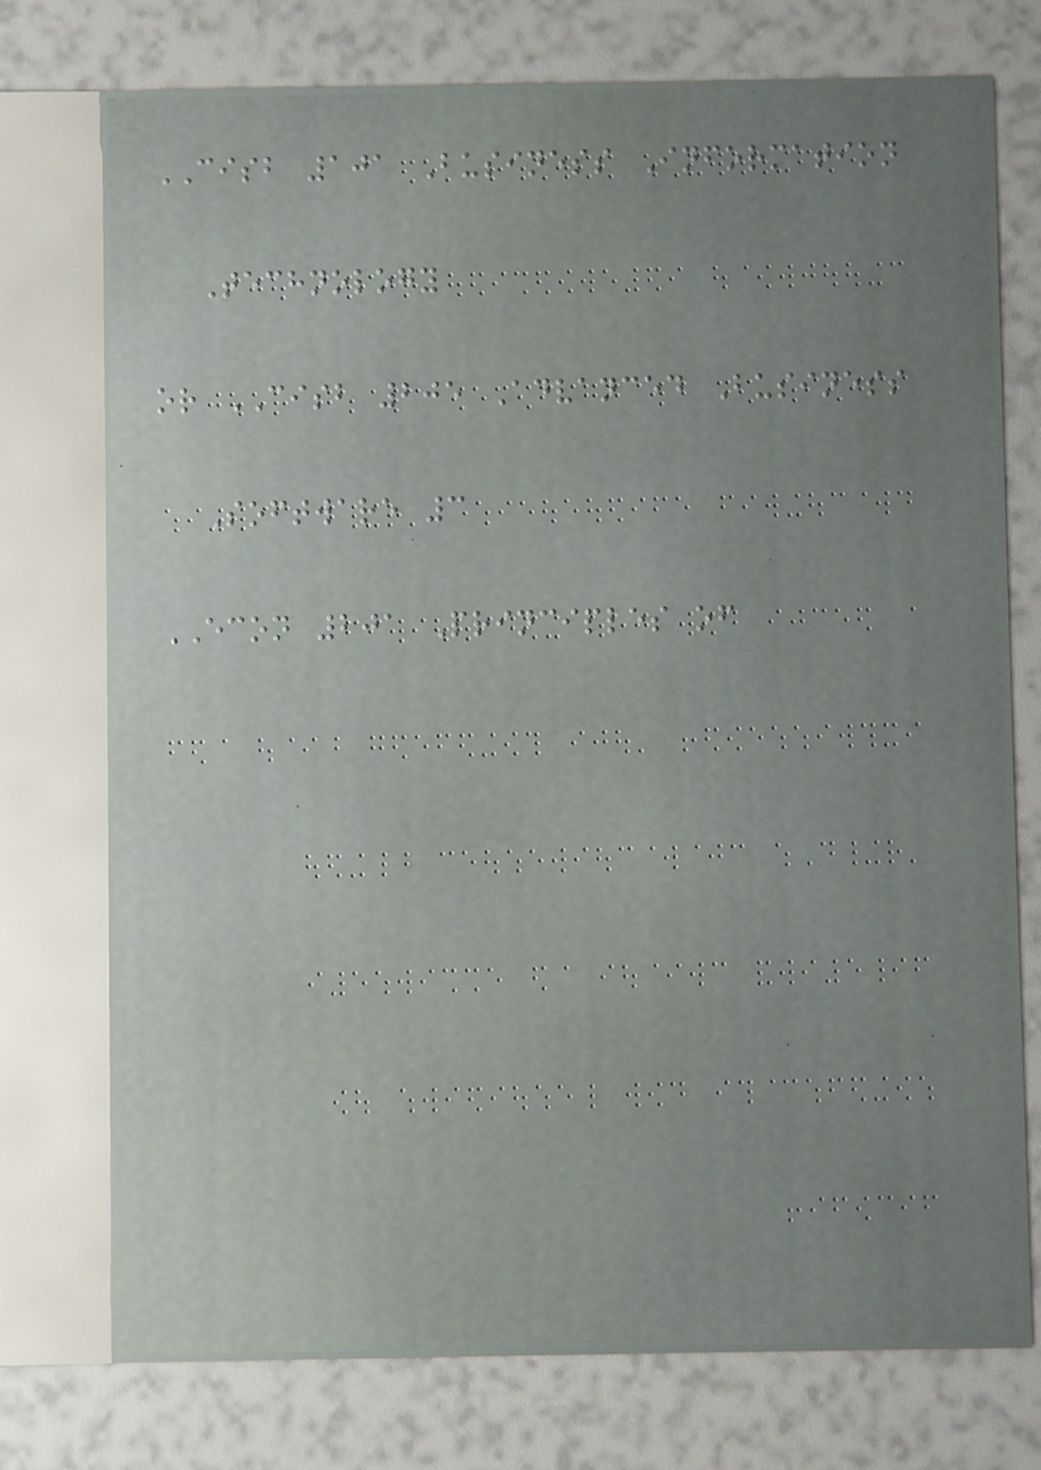CISB 101 Business Information
Technology
or CISB 205 Advanced Business
Software 3
ECON 201 Principles of
